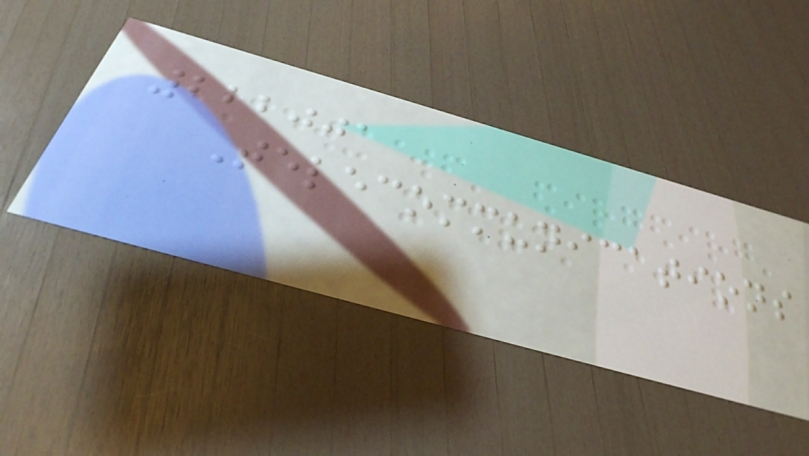222001
Telecommunications
